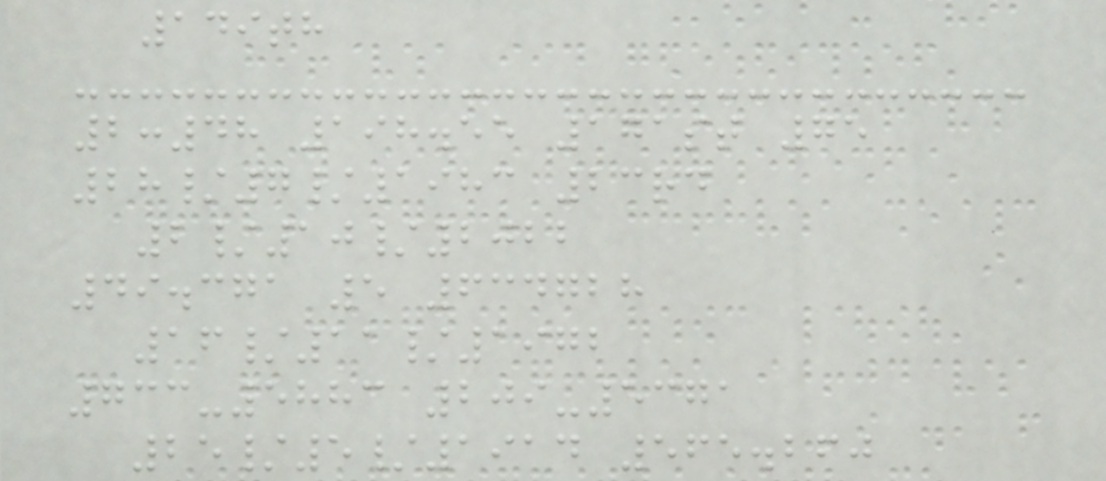149th
2:48 198.55 171st 75
28/7/1983 23rd
2/10/2022
49.371 5 634728
16/11/1972
733-5883 209-5371
25/5/1914 565.260
